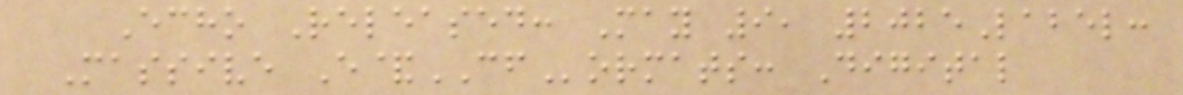Echo Released: May 9, 2025Label:
Massive E&CFormats: Digital
